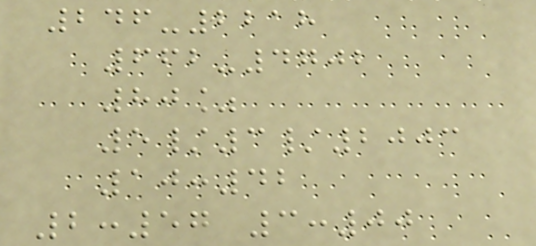246-2218
662-4702
80%
5/3/2003
10:42
2:57 3:00
